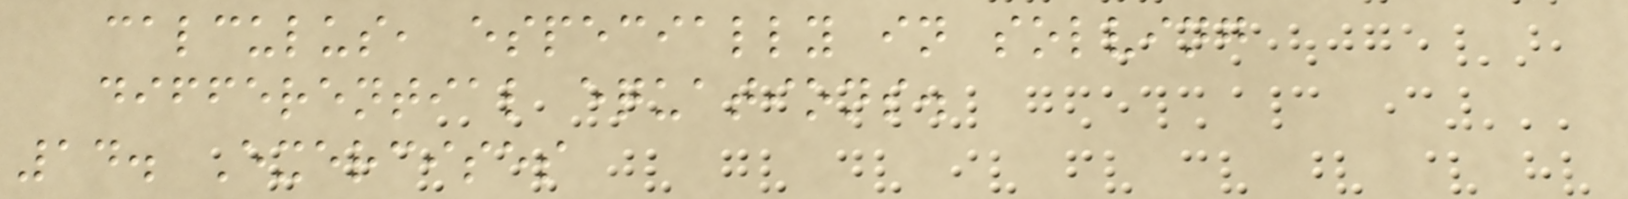calculus, especially in solving
differential equations.
14. Exercises
